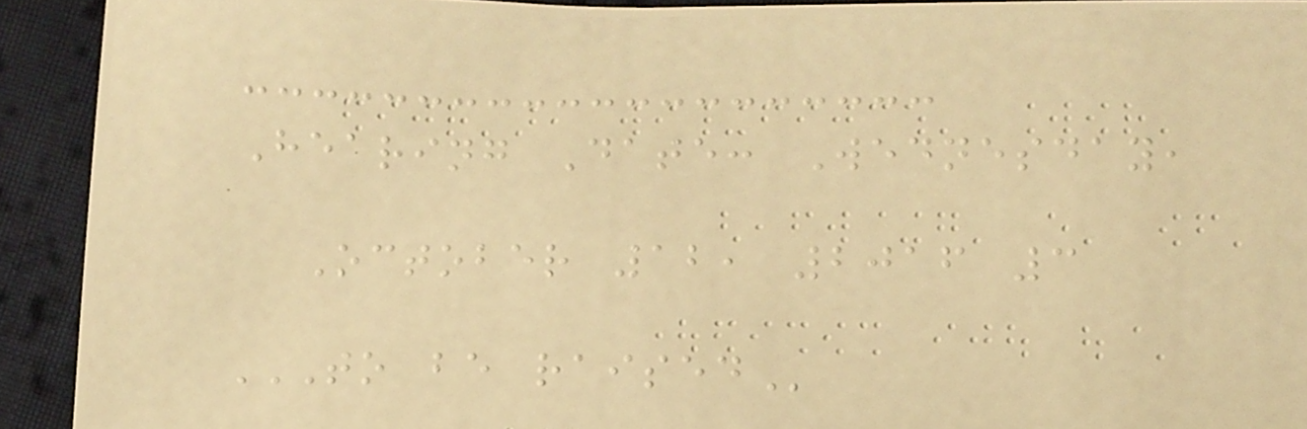Hearing Date: Wednesday,
October 12, 2016 3
TO BE RAISED
